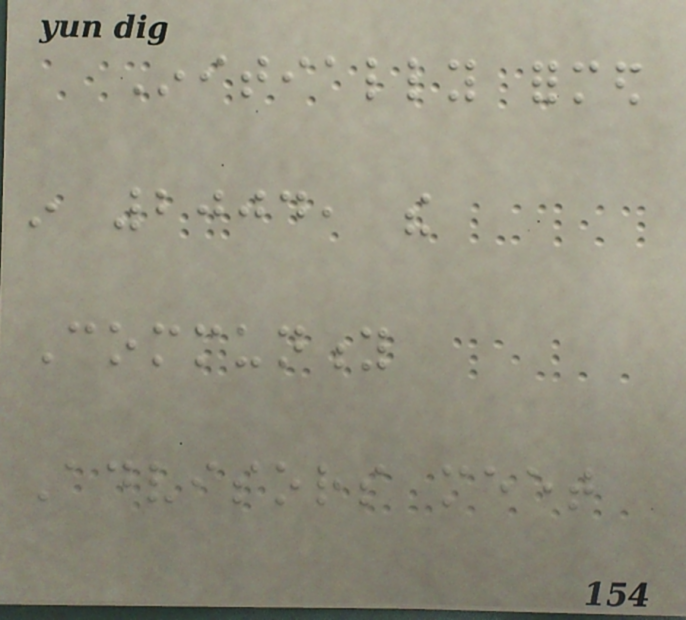Initially formed
in 2004, the
Community
Advisors meet
